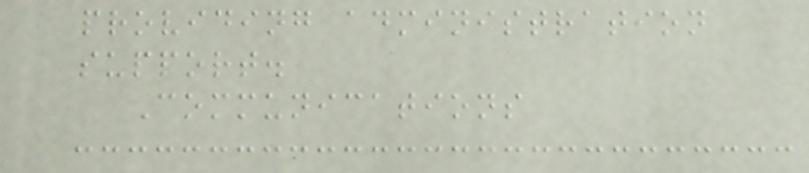providing administration
support.
Communications
